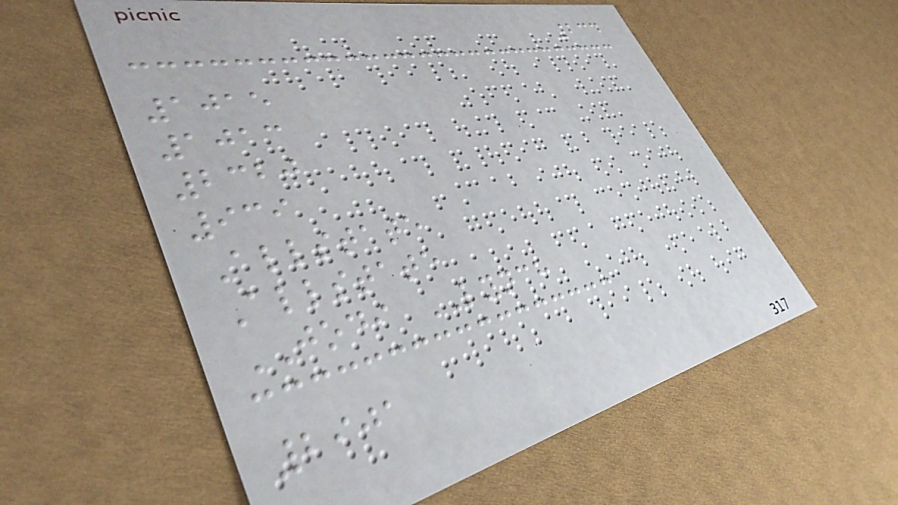234
1015
1013
2320
939
Allstate
Allstate
JODI LYNCH
2901
